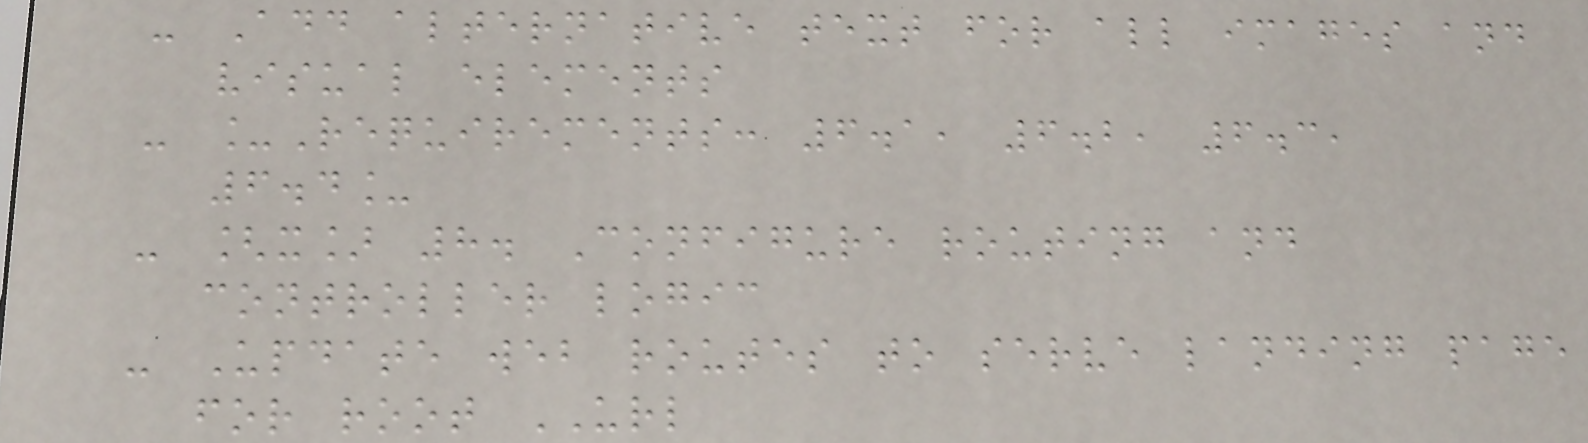- Add alternative text for all images and
visual elements
- _Requirements: 6.1, 6.2, 6.3,
6.4_
- [x] 8. Configure routing and
controller logic
- Update web routes to serve landing page
for root URL
